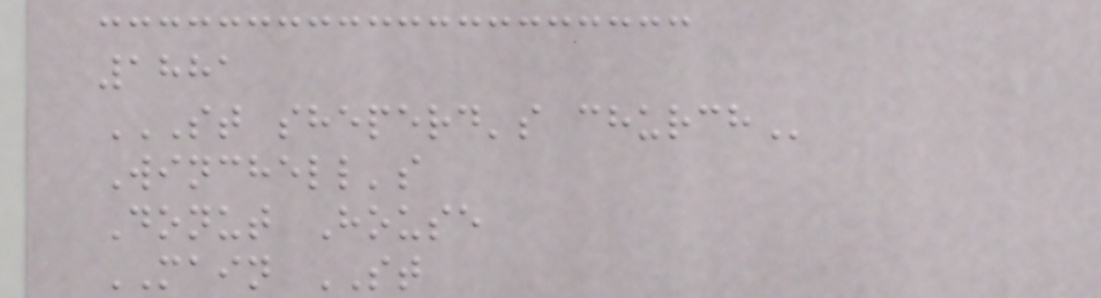1881
ST SHEPERD'S CHURCH
Winchell's
Donut House
MAIN ST
